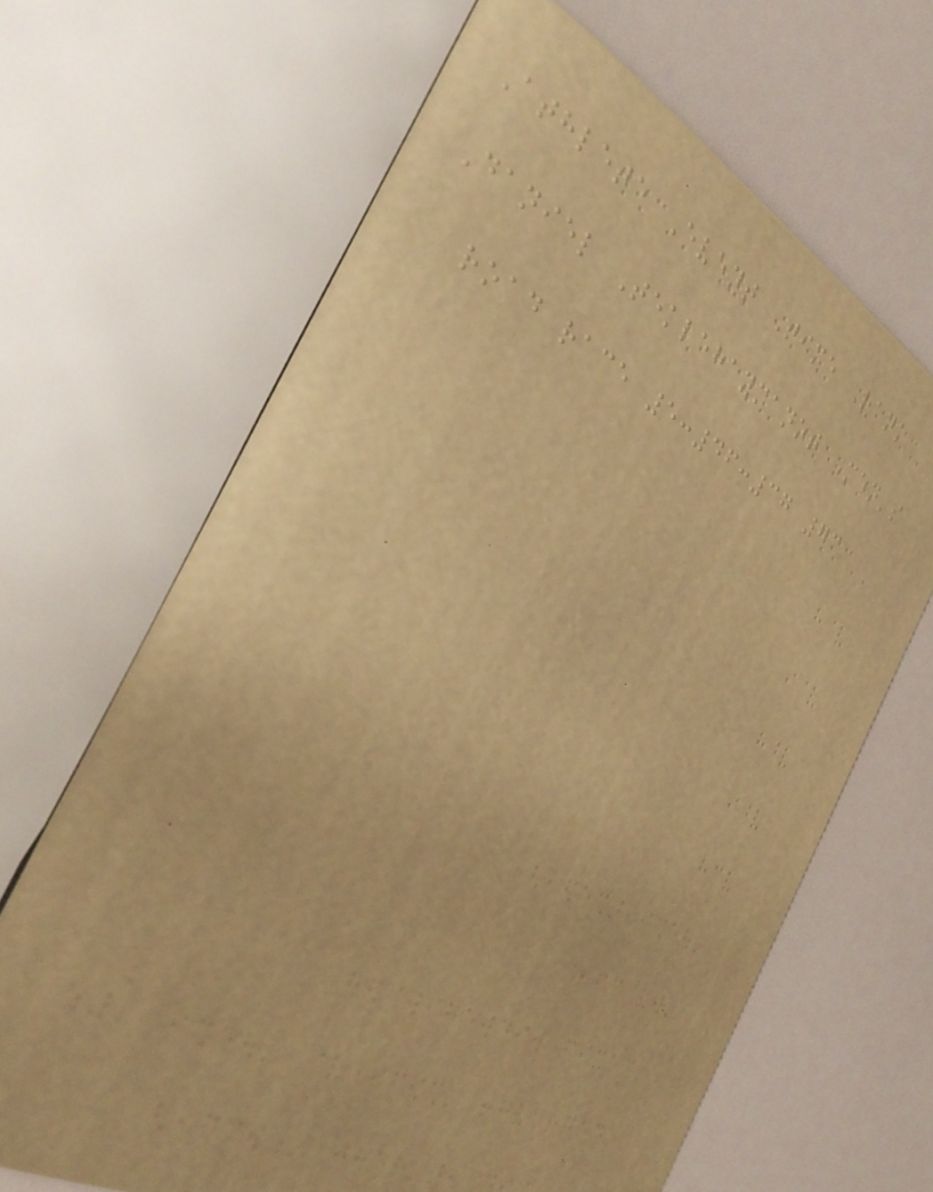Athlete Event Time Rank
Daniel Teklehaymanot Men's
road race 5:46:37 73
